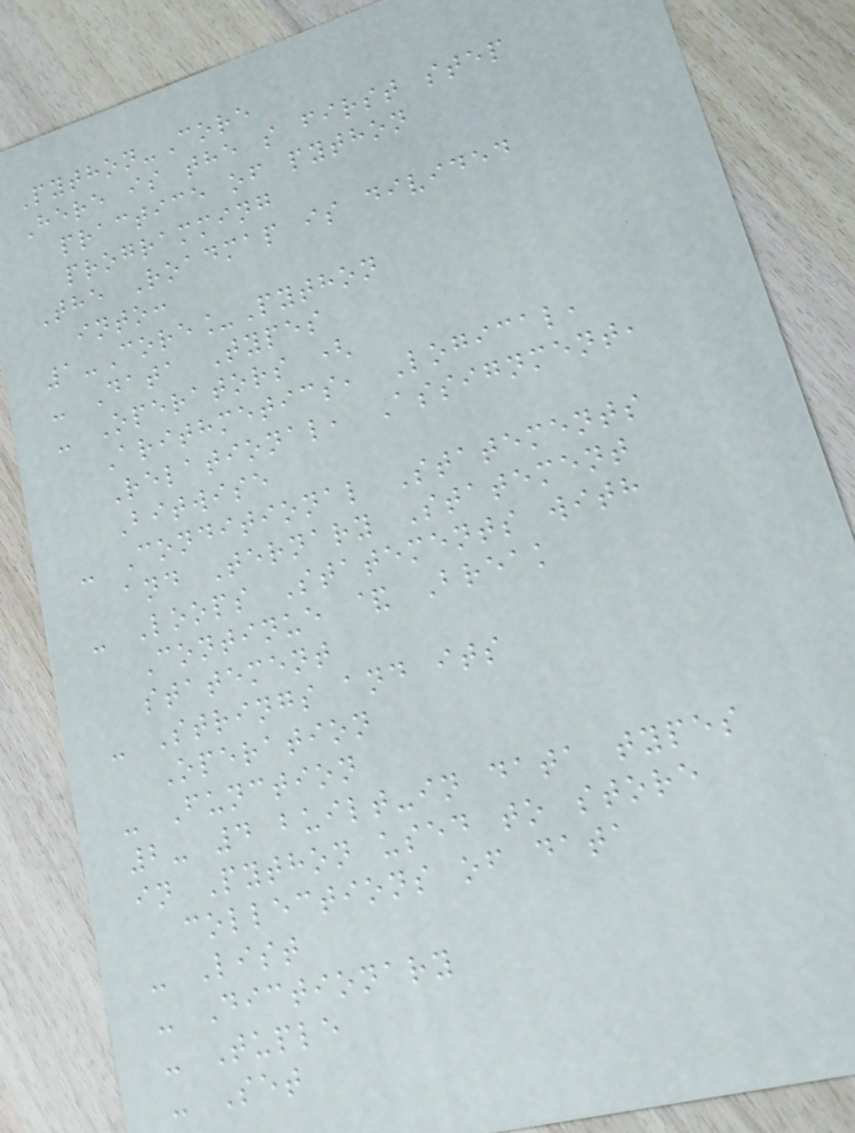Python-Core
Here is the s first step
practice of python
programming
The Roadmap is divided
into:
1-Core_Python
- Data Types
- Operators (
Arithmetics, Logical,
Relational, Assignment,
Bitwise
- Conditional Statements
and Ternary Statement
- Loops Statements with
Continue & Break
statement
- Strings and its
Operation
- Function
2- 4 built-in data types
in Python used to store
collections of data
- List
- Dictionary
- Tuple
- Set
